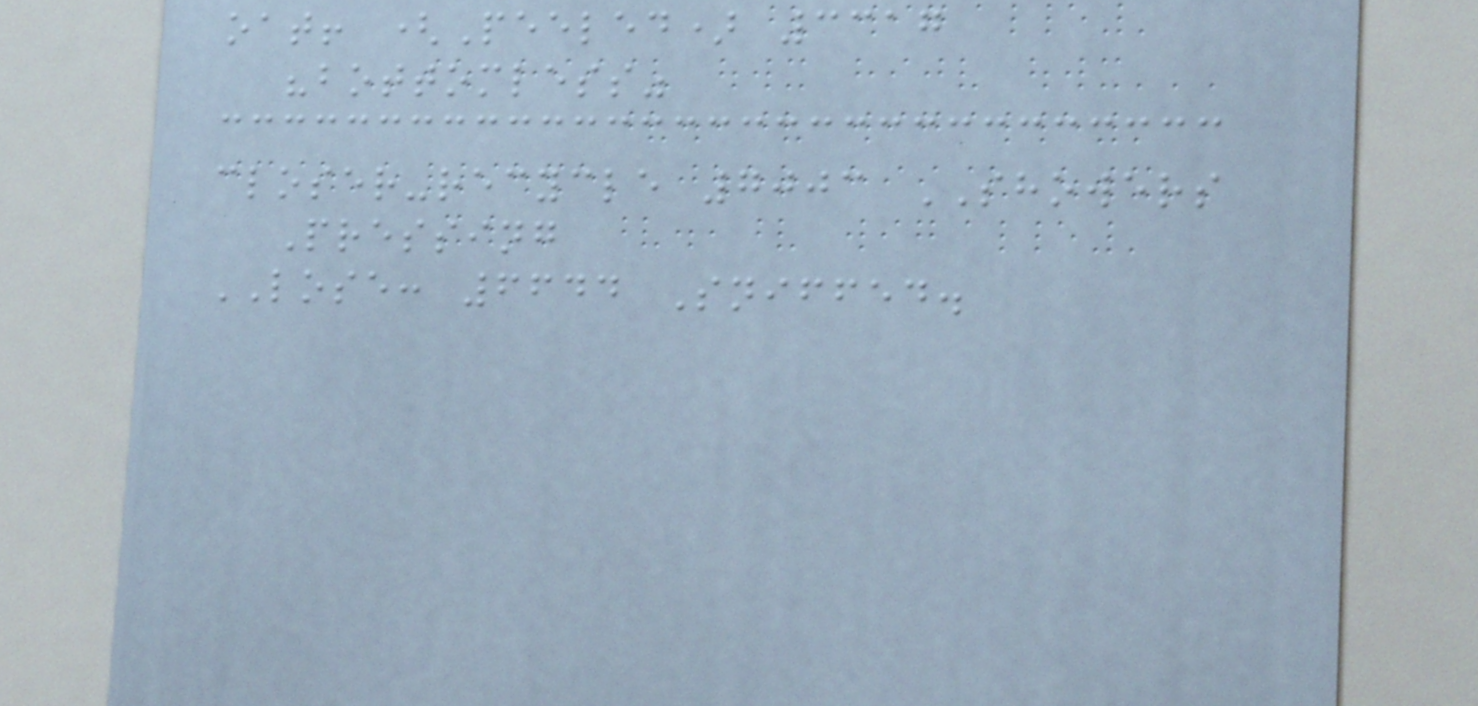oat! (Peeled) 3317
"bottomless"
closer-recycle 7003 SHOWERS
Pressing
LOSE: 6644 Sniffed.
